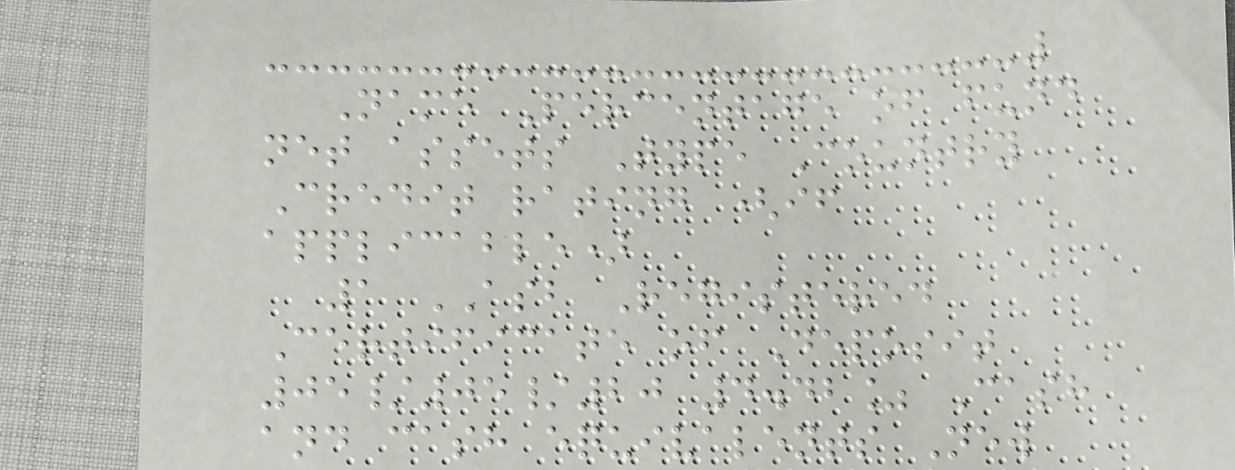Name Percentage of fund
net assets Type Country
Credit rating (if
applicable)
1 ASB Registered
Certificate of Deposit
05/05/20 4.42% Cash
and cash equivalents New
